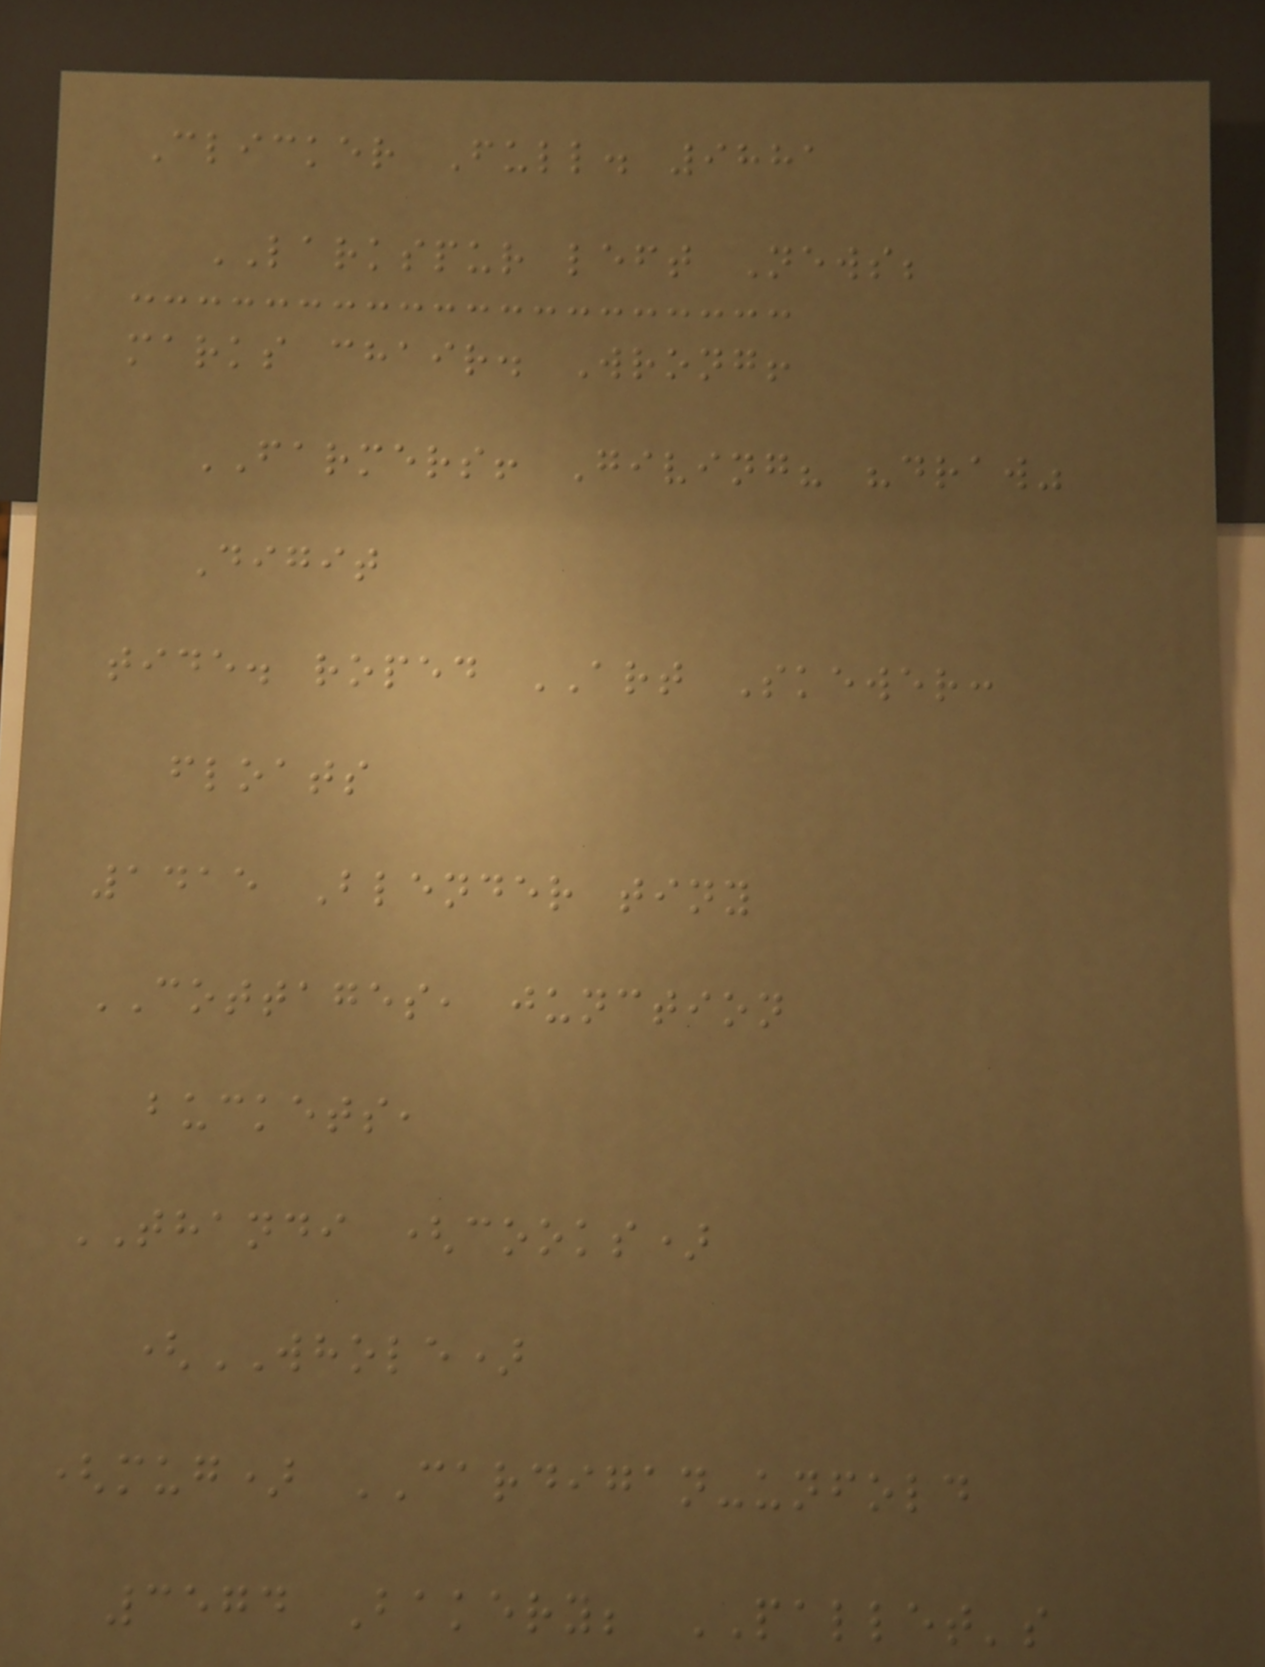Clicker Full. 9881
LARKSPUR left News;
marks chair. Wrong!
FARMERS! Giving? "draw"
Digit
tide. roped ART Skewer:
floats
1415 Blender tiny
COTTAGES, junction
buckets,
THANDI (cooks)
(WHOLE)
(mug) CARDIGAN-unfold
3574 Bakery; PALLET's
